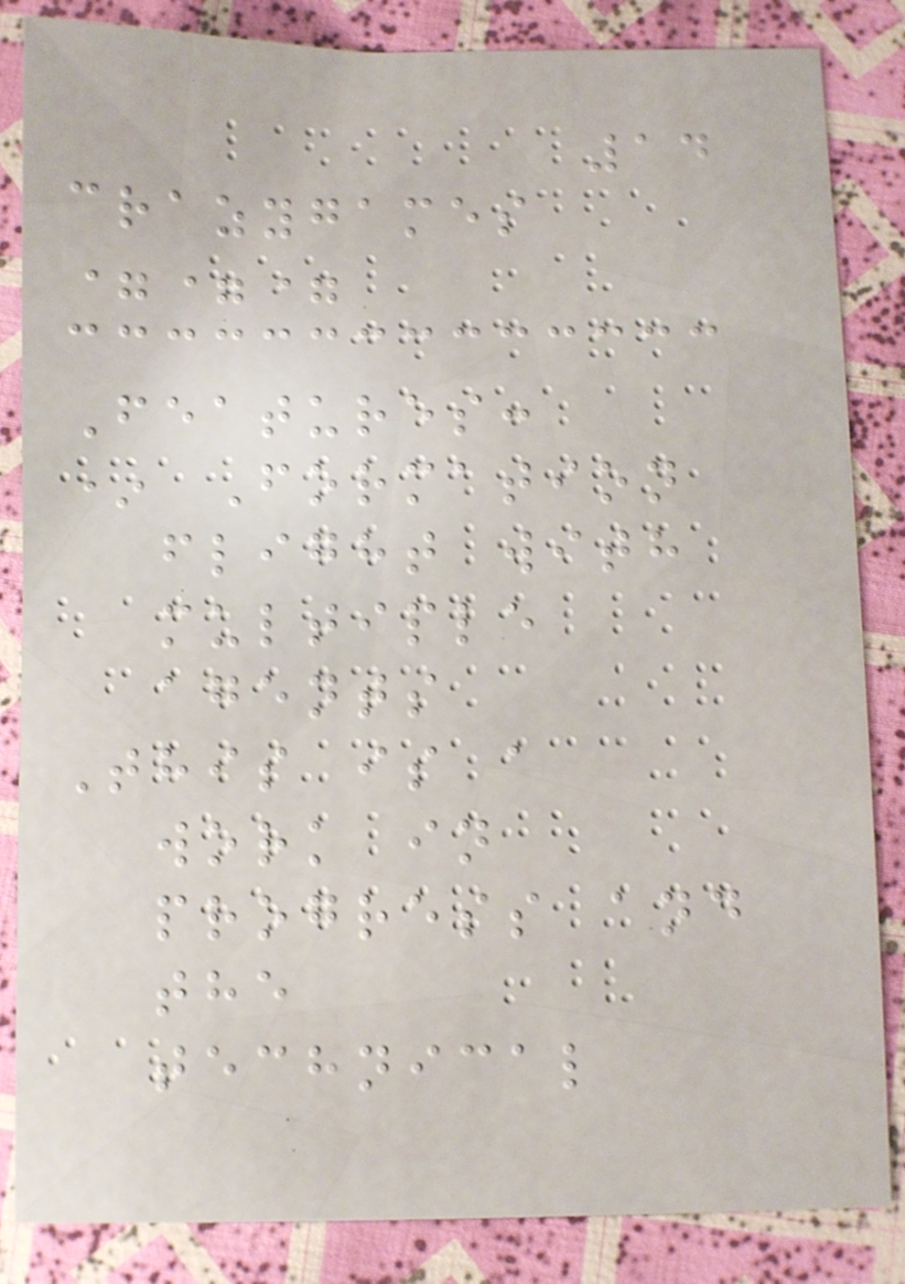14
crazygames
===
Features:
* Formation
flight with
multiple
agents
This is a
work in
progress and
the
technical
